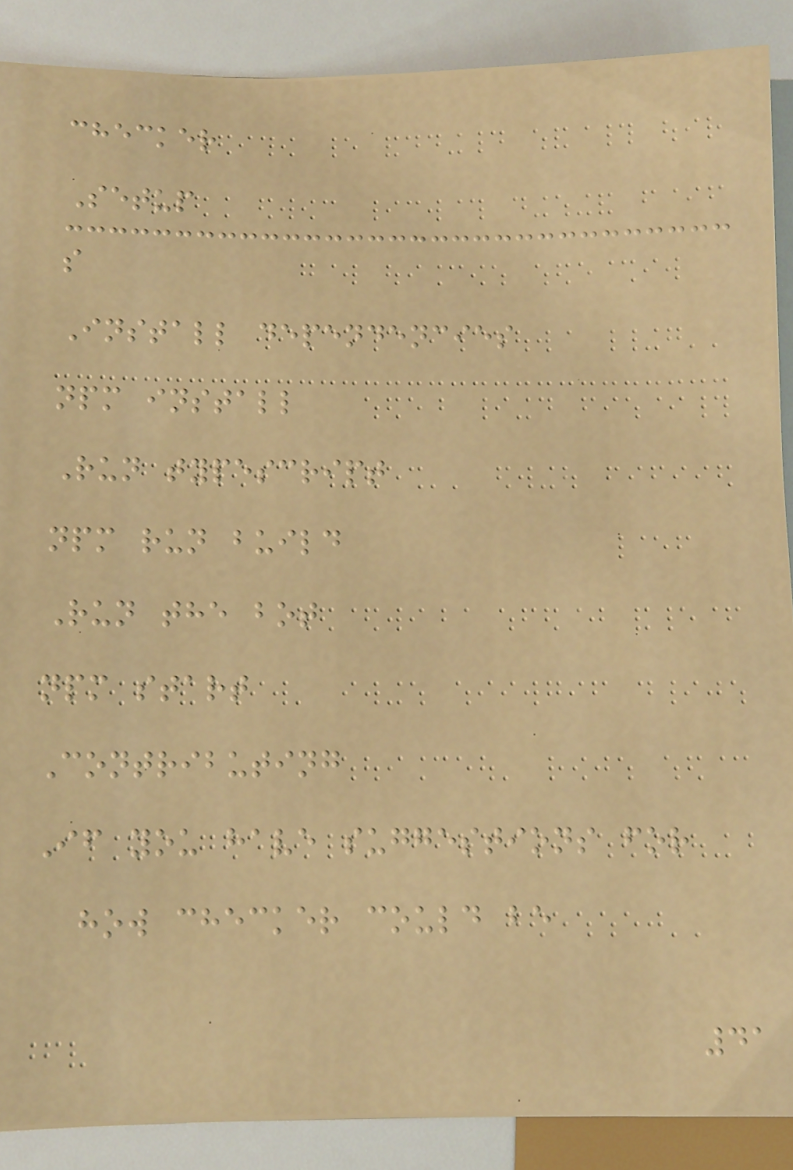checker
Setup
s
Install dependencies
npm install
Run typescript
npm run build
Run the bot
npm start
Contributing
If you have suggestions for
how checker could be
41
